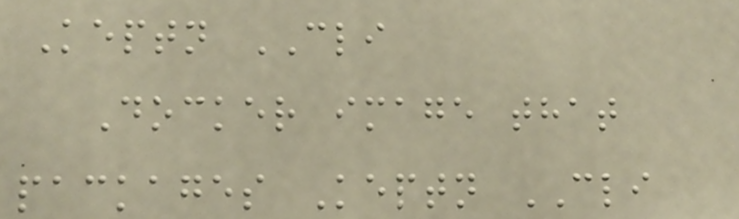Keptn CLI
Docker image that
packages Keptn CLI
